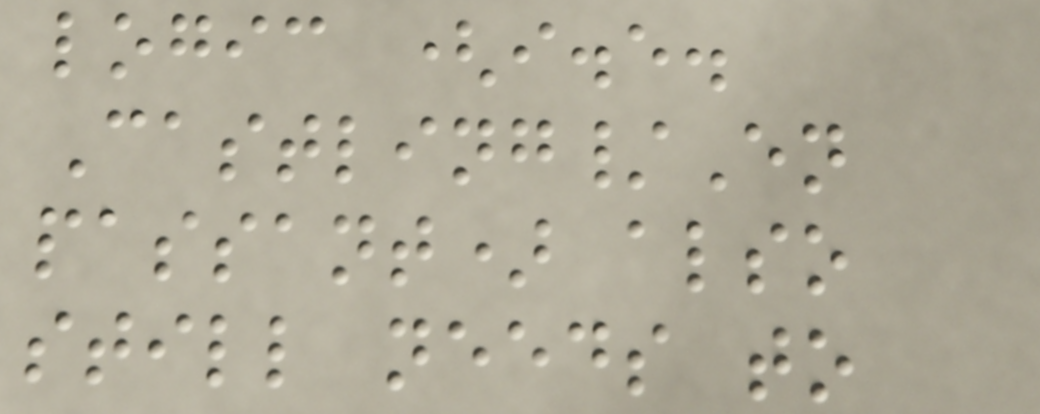logic (i.e.
Castling/En
passant) also
still needs to
